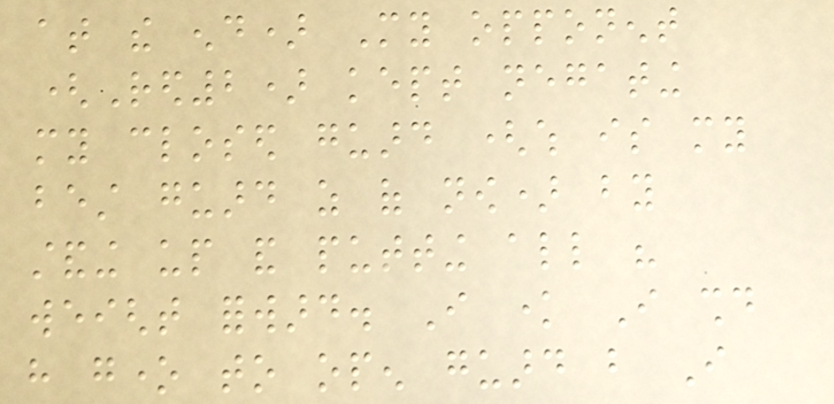at the end) My opponent
(Red2) kept negating
my closed guard (which is my
best guard as of now) by
standing up and putting all his
weight forward. I know I should
have gone to open guard but I
